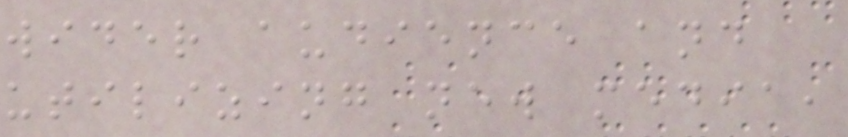wider audience and
utilizing new media,
